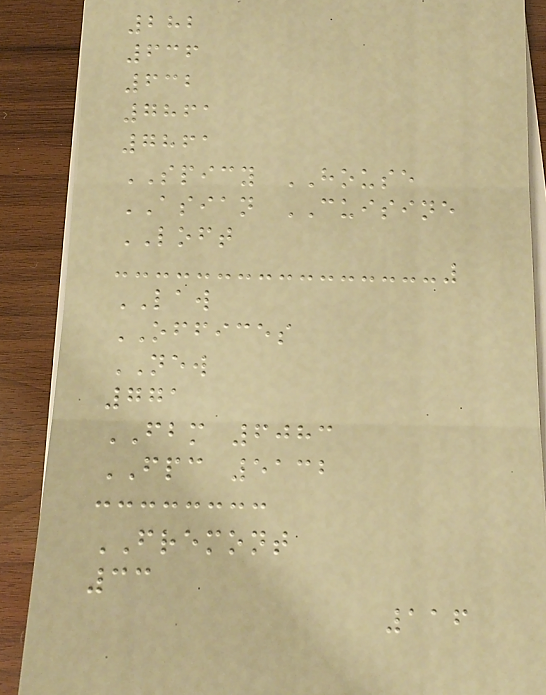282
636
632
7861
7861
SPICY HOUSE
ASIAN CUISINE
LOFT
LAW
OFFICES
NEW
771
FBM 6083
FPC 5132
FREMONT
33
116
